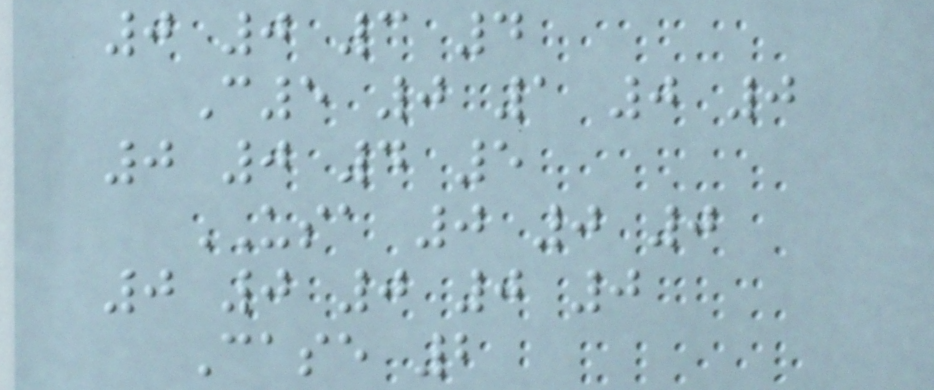0 0 3 4
C5 0 1 0 0
0 0 4 5
USA 0 0 0
0 0 0 0 0
Case 2
